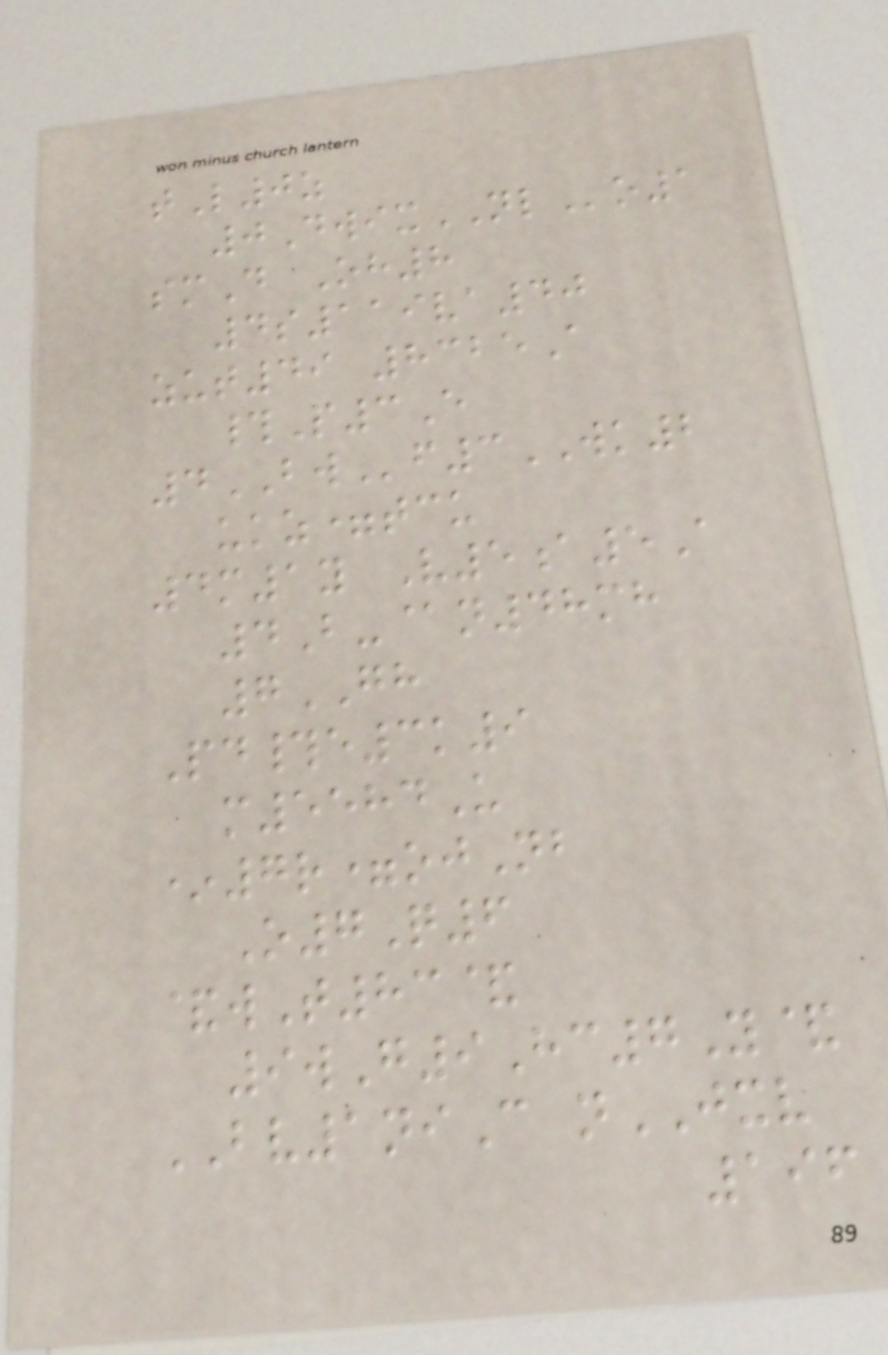tL0z
0DwixNLo1
smD Oh8
4s119va40
zut49 8325A
#P3E
4BWf3WK2
ukz=tcu
4m1y V5a5A
4B-@n48mh
7GH
Pd#e3k9
m5584U
*7r=ojNb
O7Q6
&wT83&
9wG9Hc7Y&
BV1niC nJXV
196
